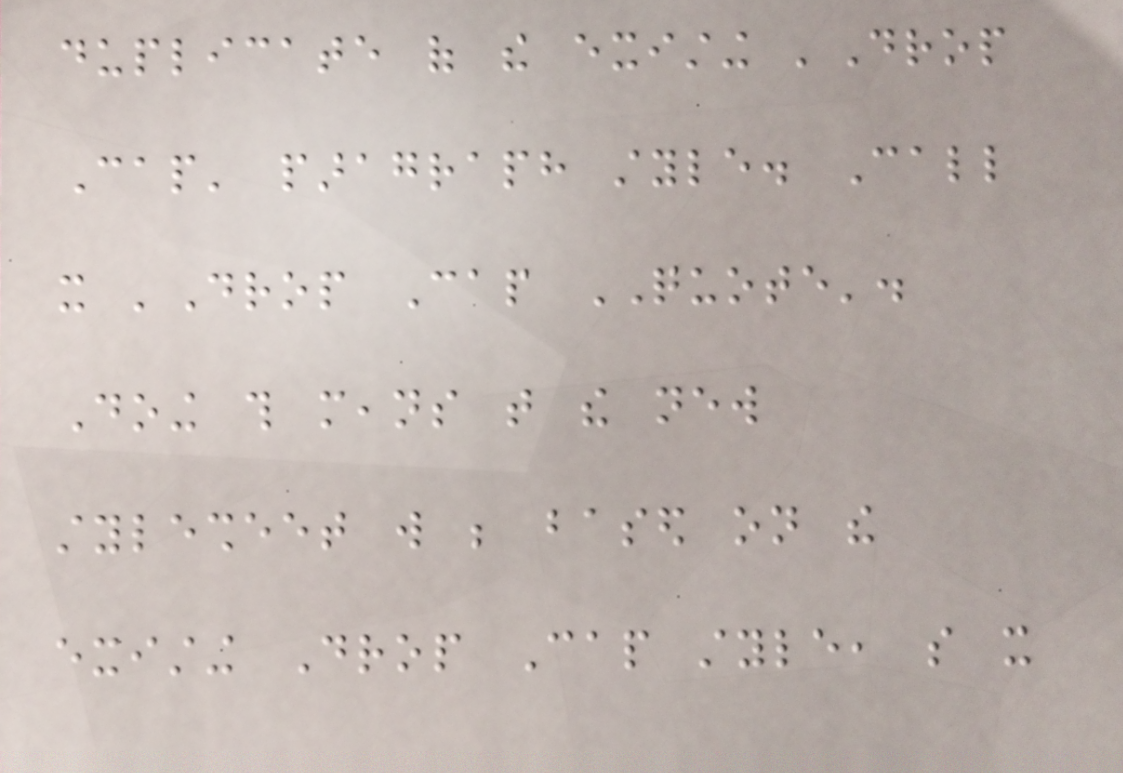duplicate of the existing 'Drop
Cap' paragraph style. Call
it 'Drop Cap QUOTE'.
Doing this means that the new
stylesheet will be based on the
existing Drop Cap style, so it
